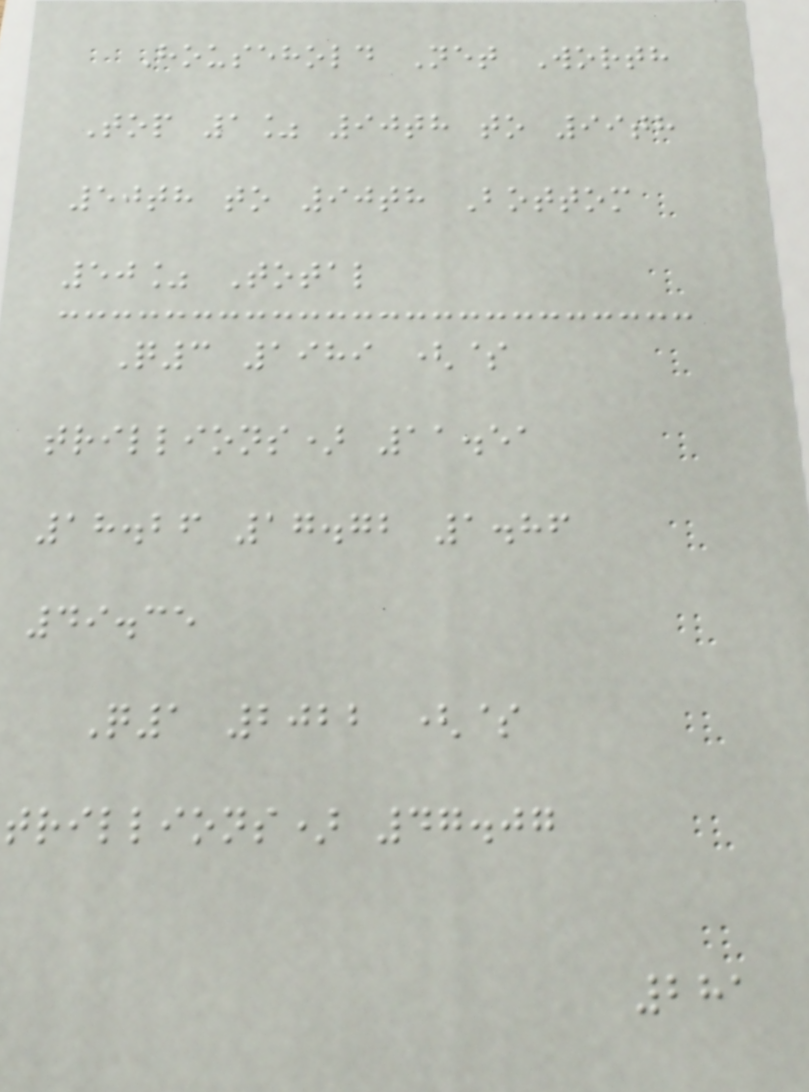Household Net Worth
Top 1% 90th to 99th
50th to 90th Bottom
50% Total
Q3 1989 ($
trillions) 11.51
18.26 17.72 1.86
49.35
Q1 2022 ($
trillions) 47.07
281
